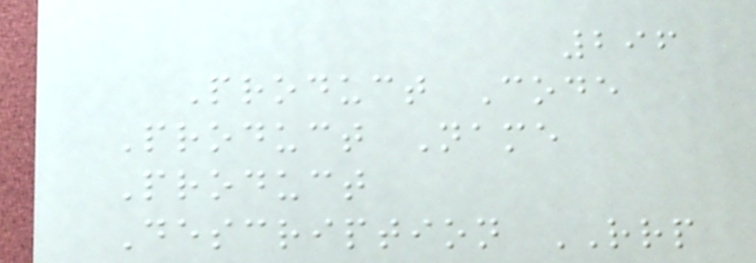296
Product Code
Product Name
Product
Description RRP
